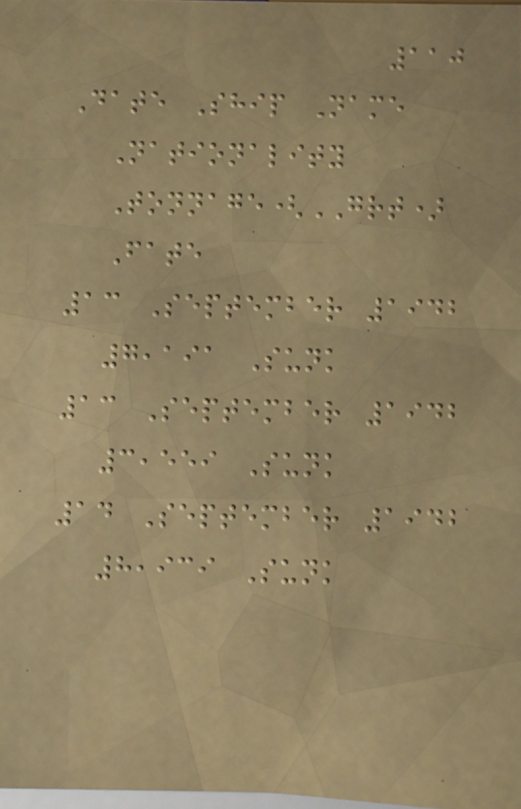110
Date Ship Name
Nationality
Tonnage(GRT)
Fate
13 September 1942
7,191 Sunk
13 September 1942
3,559 Sunk
14 September 1942
8,939 Sunk
